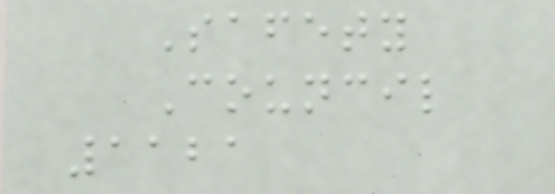Safety
Council
1121
